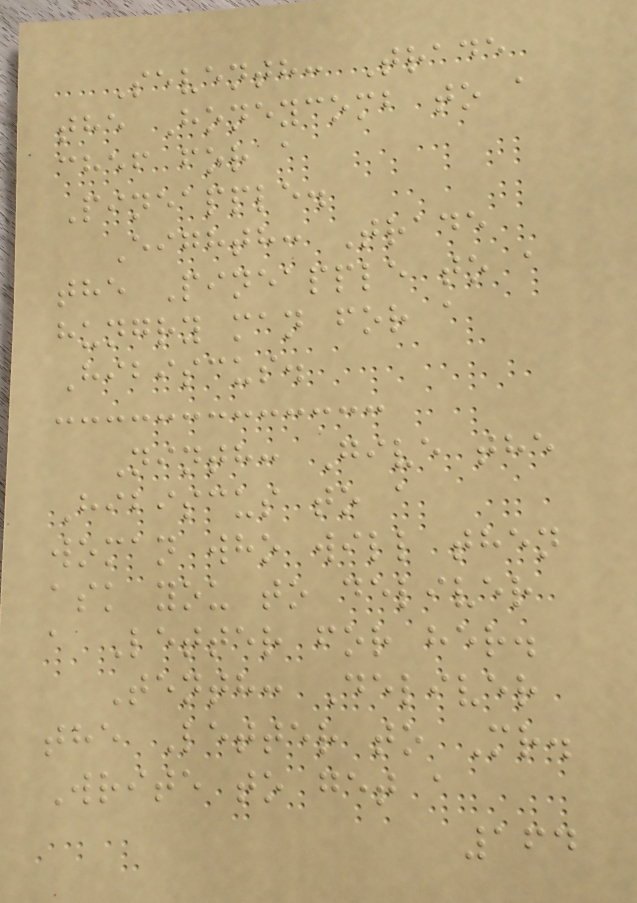Seventh: Trade
the Honeycomb to a
chef for a
Pineapple.
Eighth: Trade
the Pineapple to a
hungry man for a
Hibiscus.
Ninth: Give the
Hibiscus to a
woman who will then
ask you to deliver
a Letter for her.
Tenth: Deliver
the Letter to Mr.
Write to get a
164
